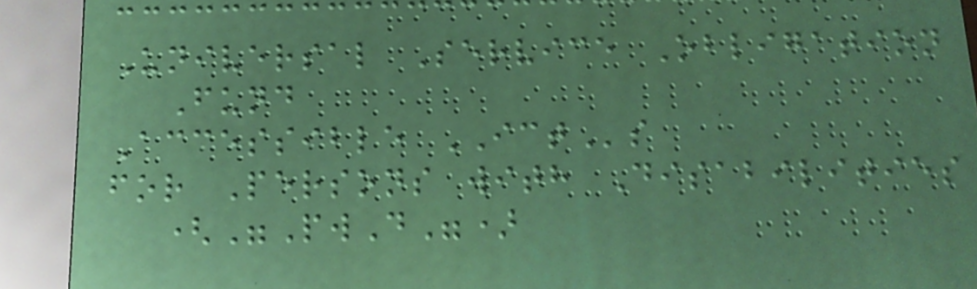Universal Service Obligation
Fund
Accessible ICTs
for Persons with Disabilities
("PwD")
